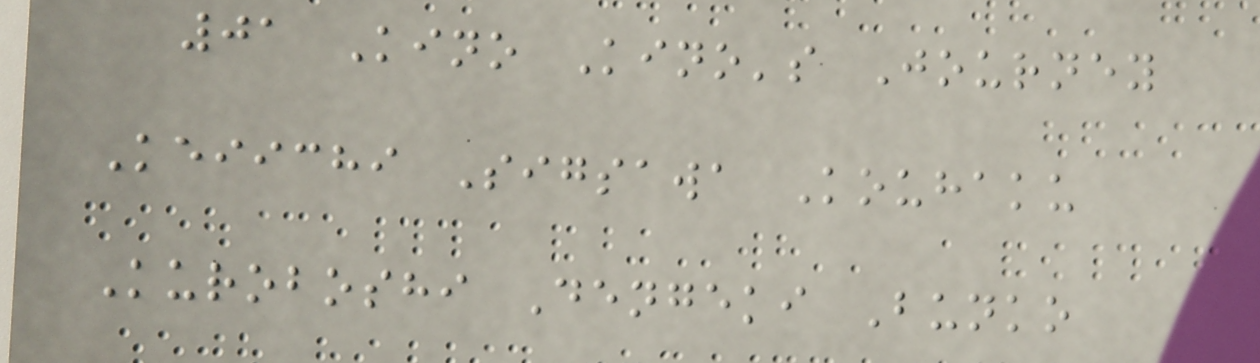01 Kino Kino's Journey
Keiichi Sigsawa Kouhaku
Kuroboshi Dengeki Bunko
